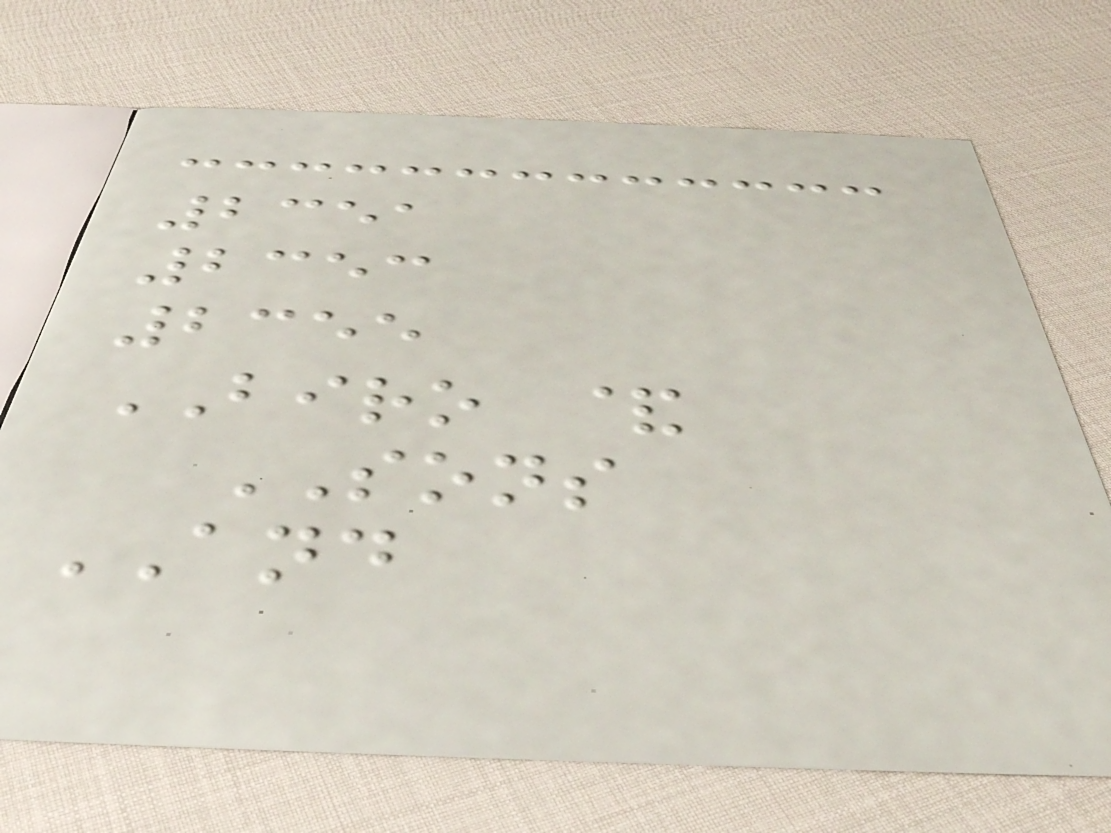2351
2353
2355
BIRO &
SONS
AND
